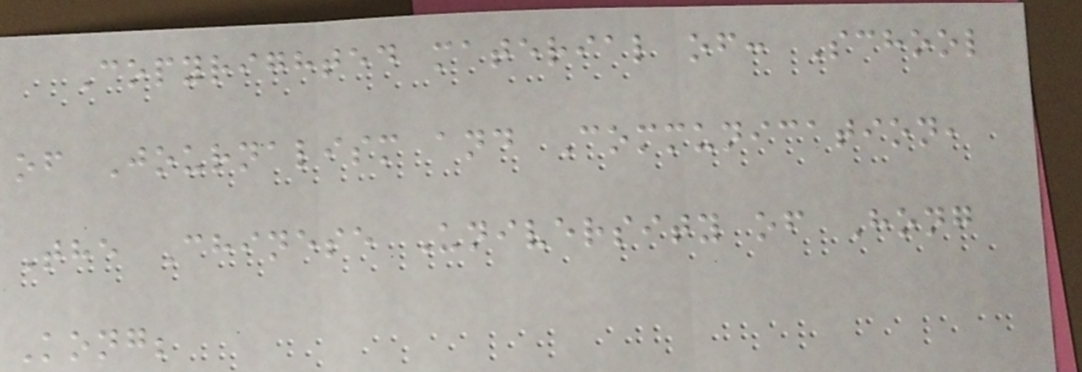Copyrighted material of: School
of Journalism and Communication,
The Chinese University of Hong
Kong;
